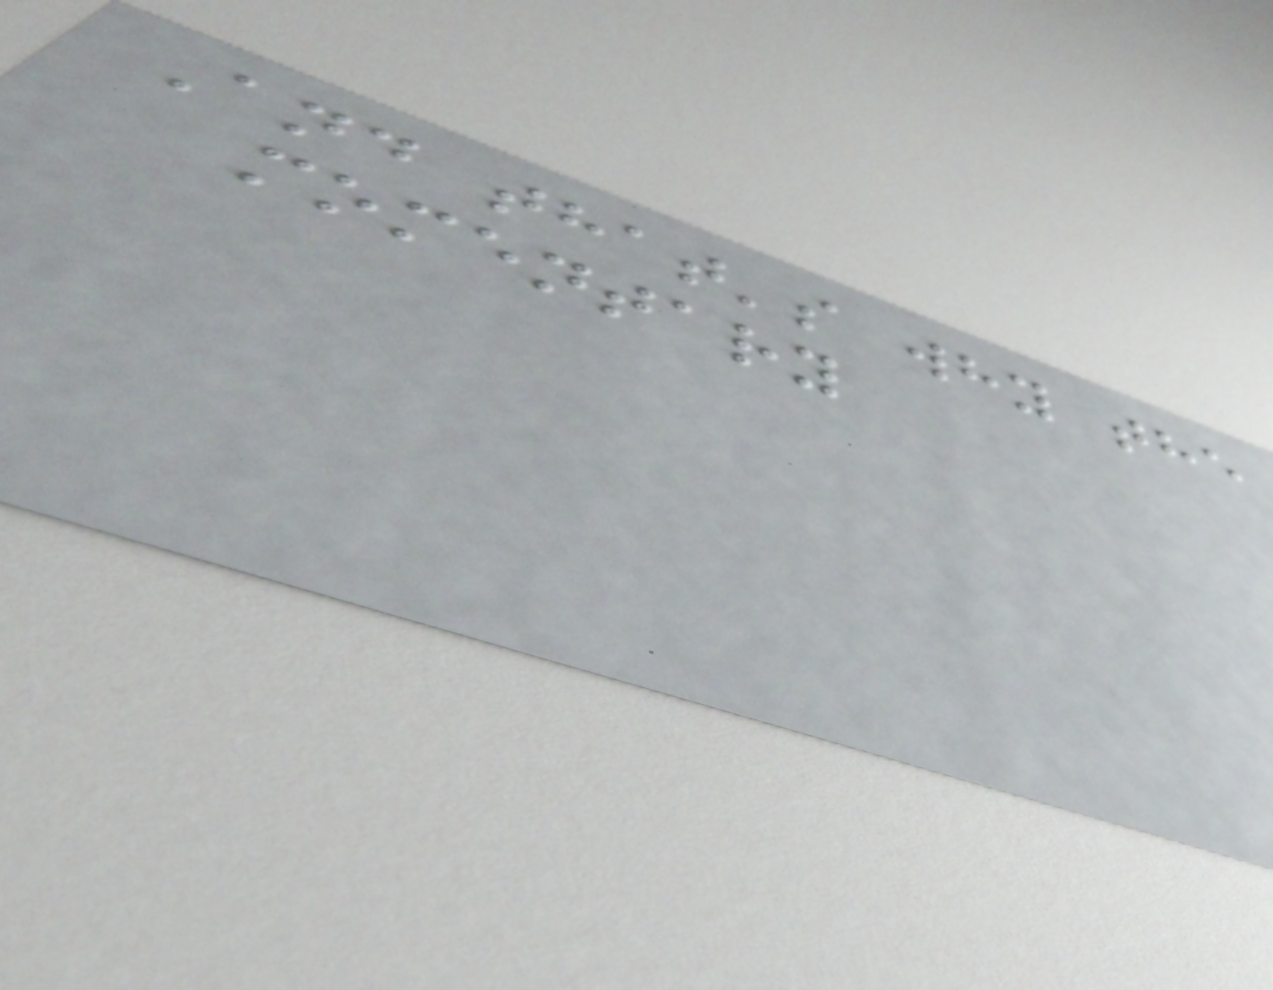And that's why the
momentary
